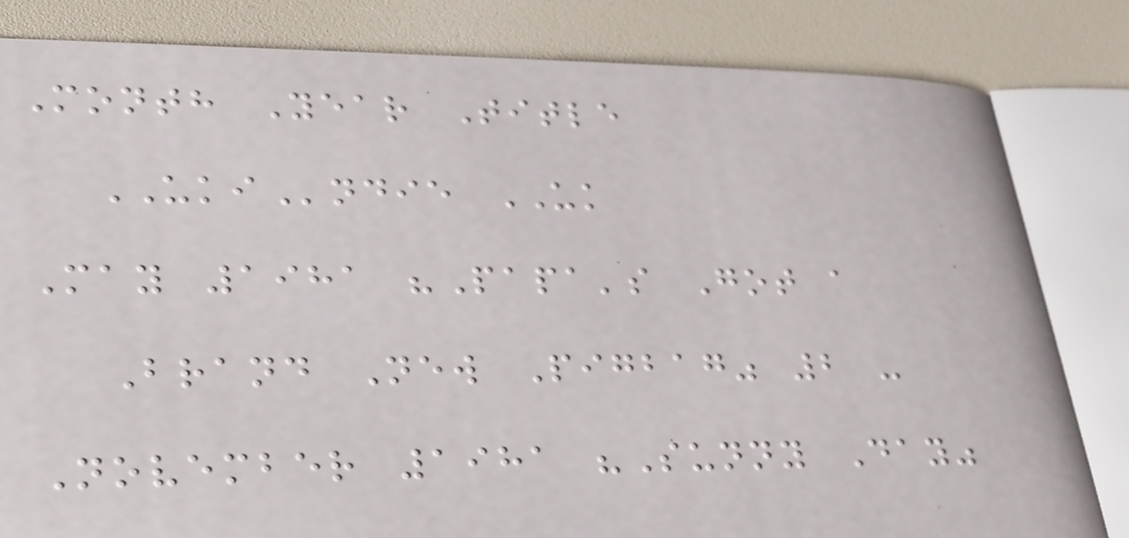Month Year Title
UKIndie UK
May 1981 "Papa's Got a
Brand New Pigbag" 2 -
November 1981 "Sunny Day"
